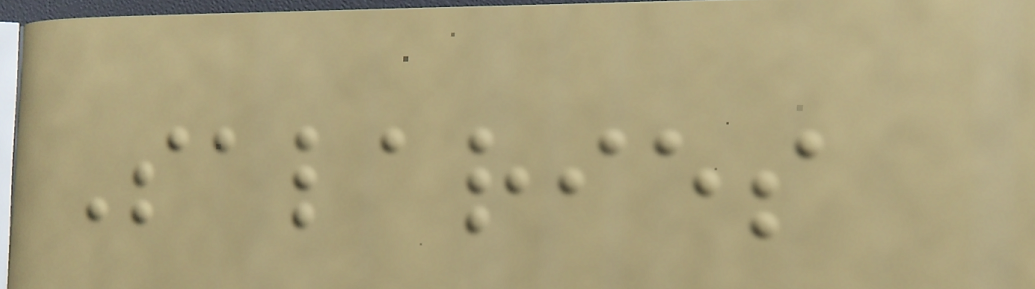Salaries
